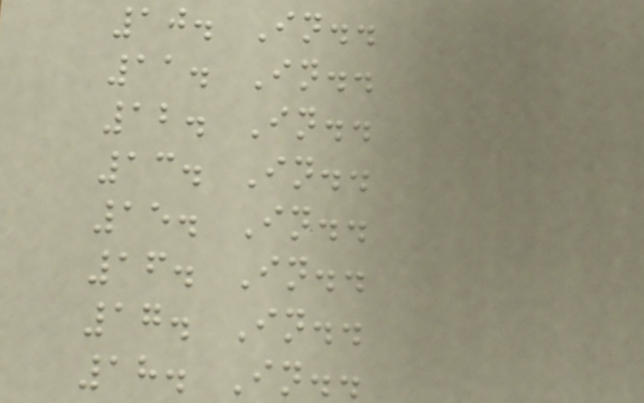10. In..
11. In..
12. In..
13. In..
15. In..
16. In..
17. In..
18. In..
